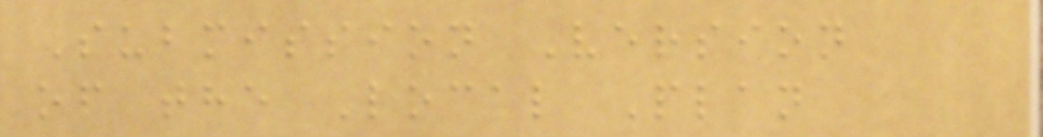Submission Version
of the Local Plan
